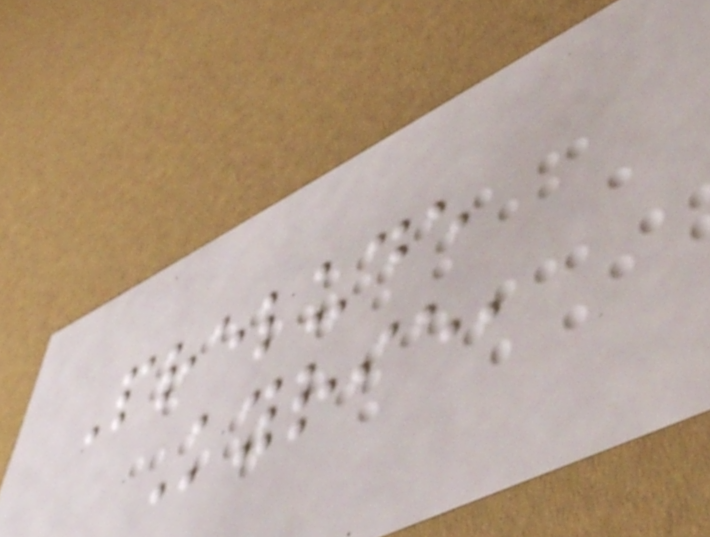Prelude
Kyrie,
